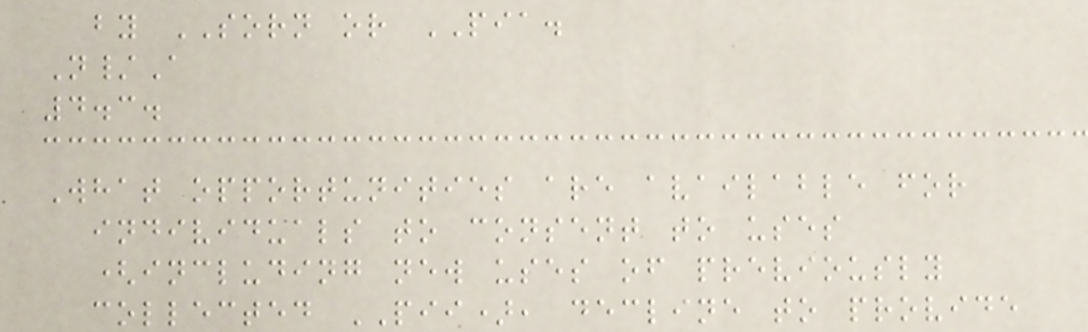by SORN or PIA.
N/A
4.3.
What opportunities are available for
individuals to consent to uses
(including new uses of previously
collected PII), decline to provide
